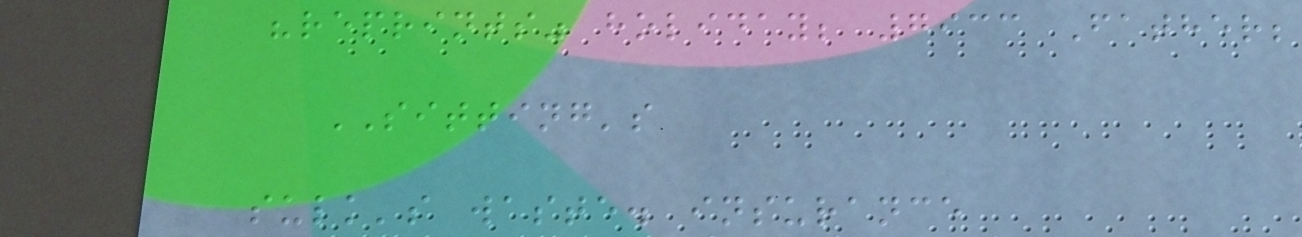"reprints" holiday; 7933 Father;
SITTING's
sulk's waste. insurance
